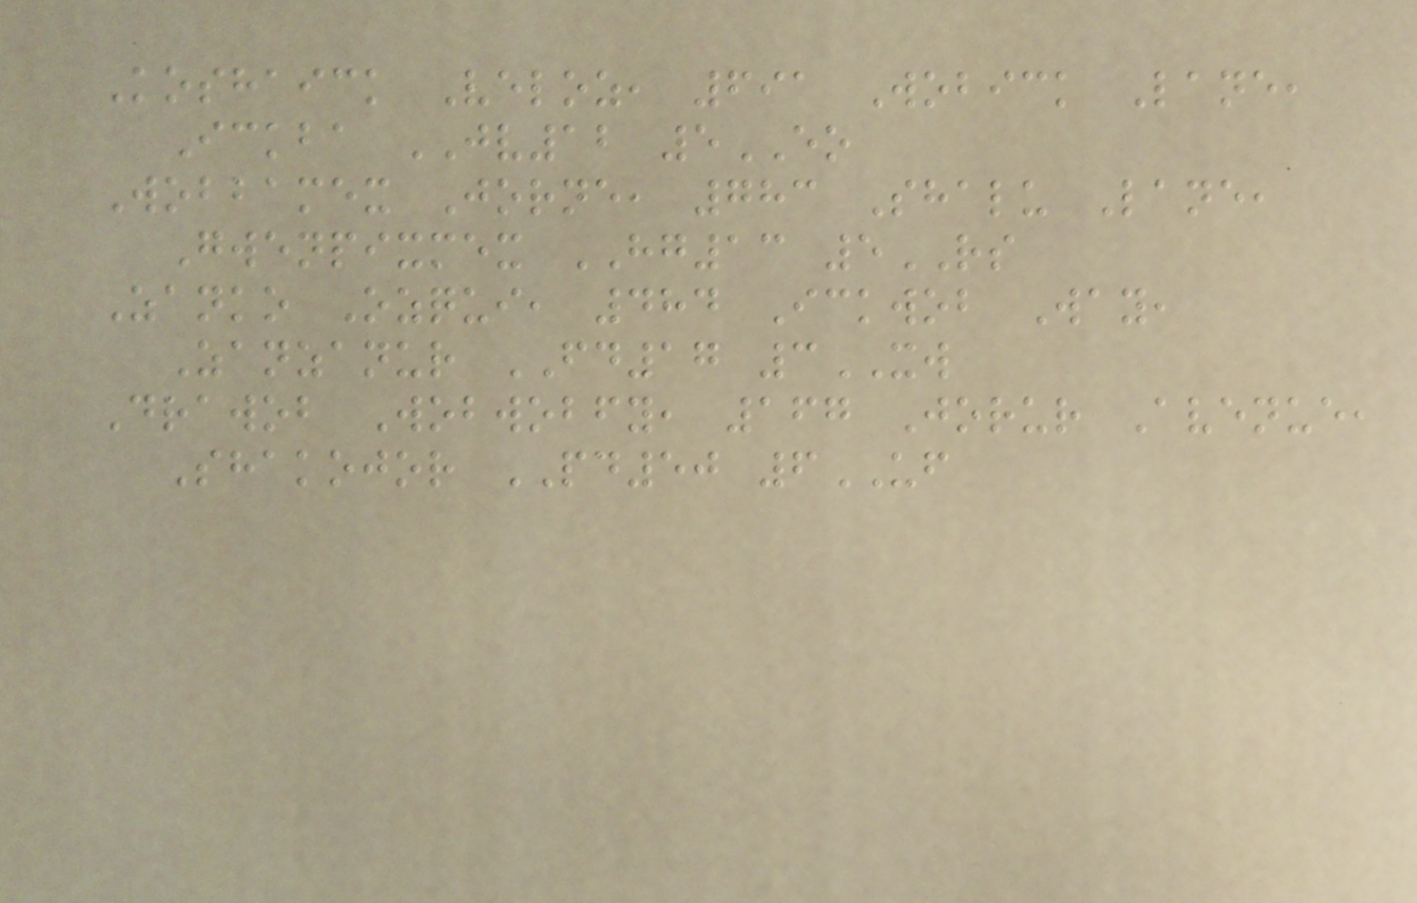Koshaick Veloz, 691 Wobick Lane,
Ickba JV12 5EO
Wobbamex Jorne, 783 Shalu Lane,
Gwenpixmex HG13 5RS
Zanko Ozqui, 484 Ickwob Way,
Zanzanur FD17 3XW
Drawob Wobwobfy, 167 Jorur Avenue,
Shakojor PD50 6UF
